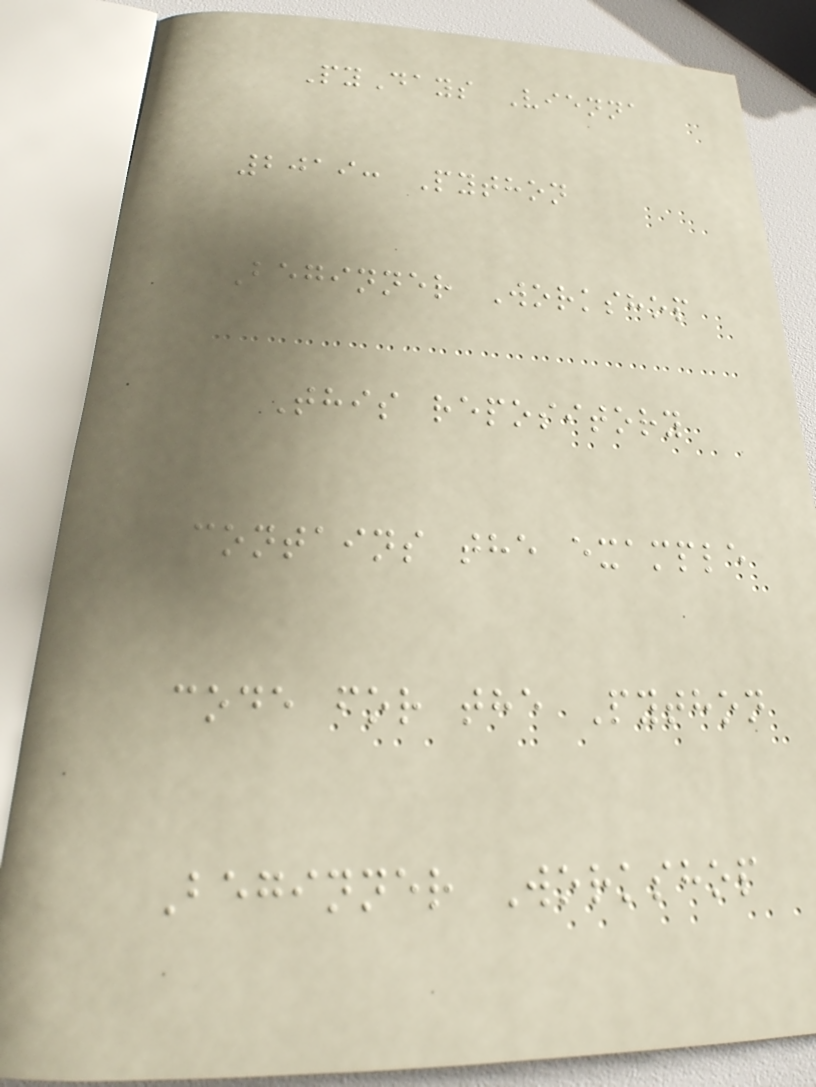PyDays Vienna
2019: Python
Beginner Workshop
This repository
contains the example
code for the Python
Beginner Workshop
